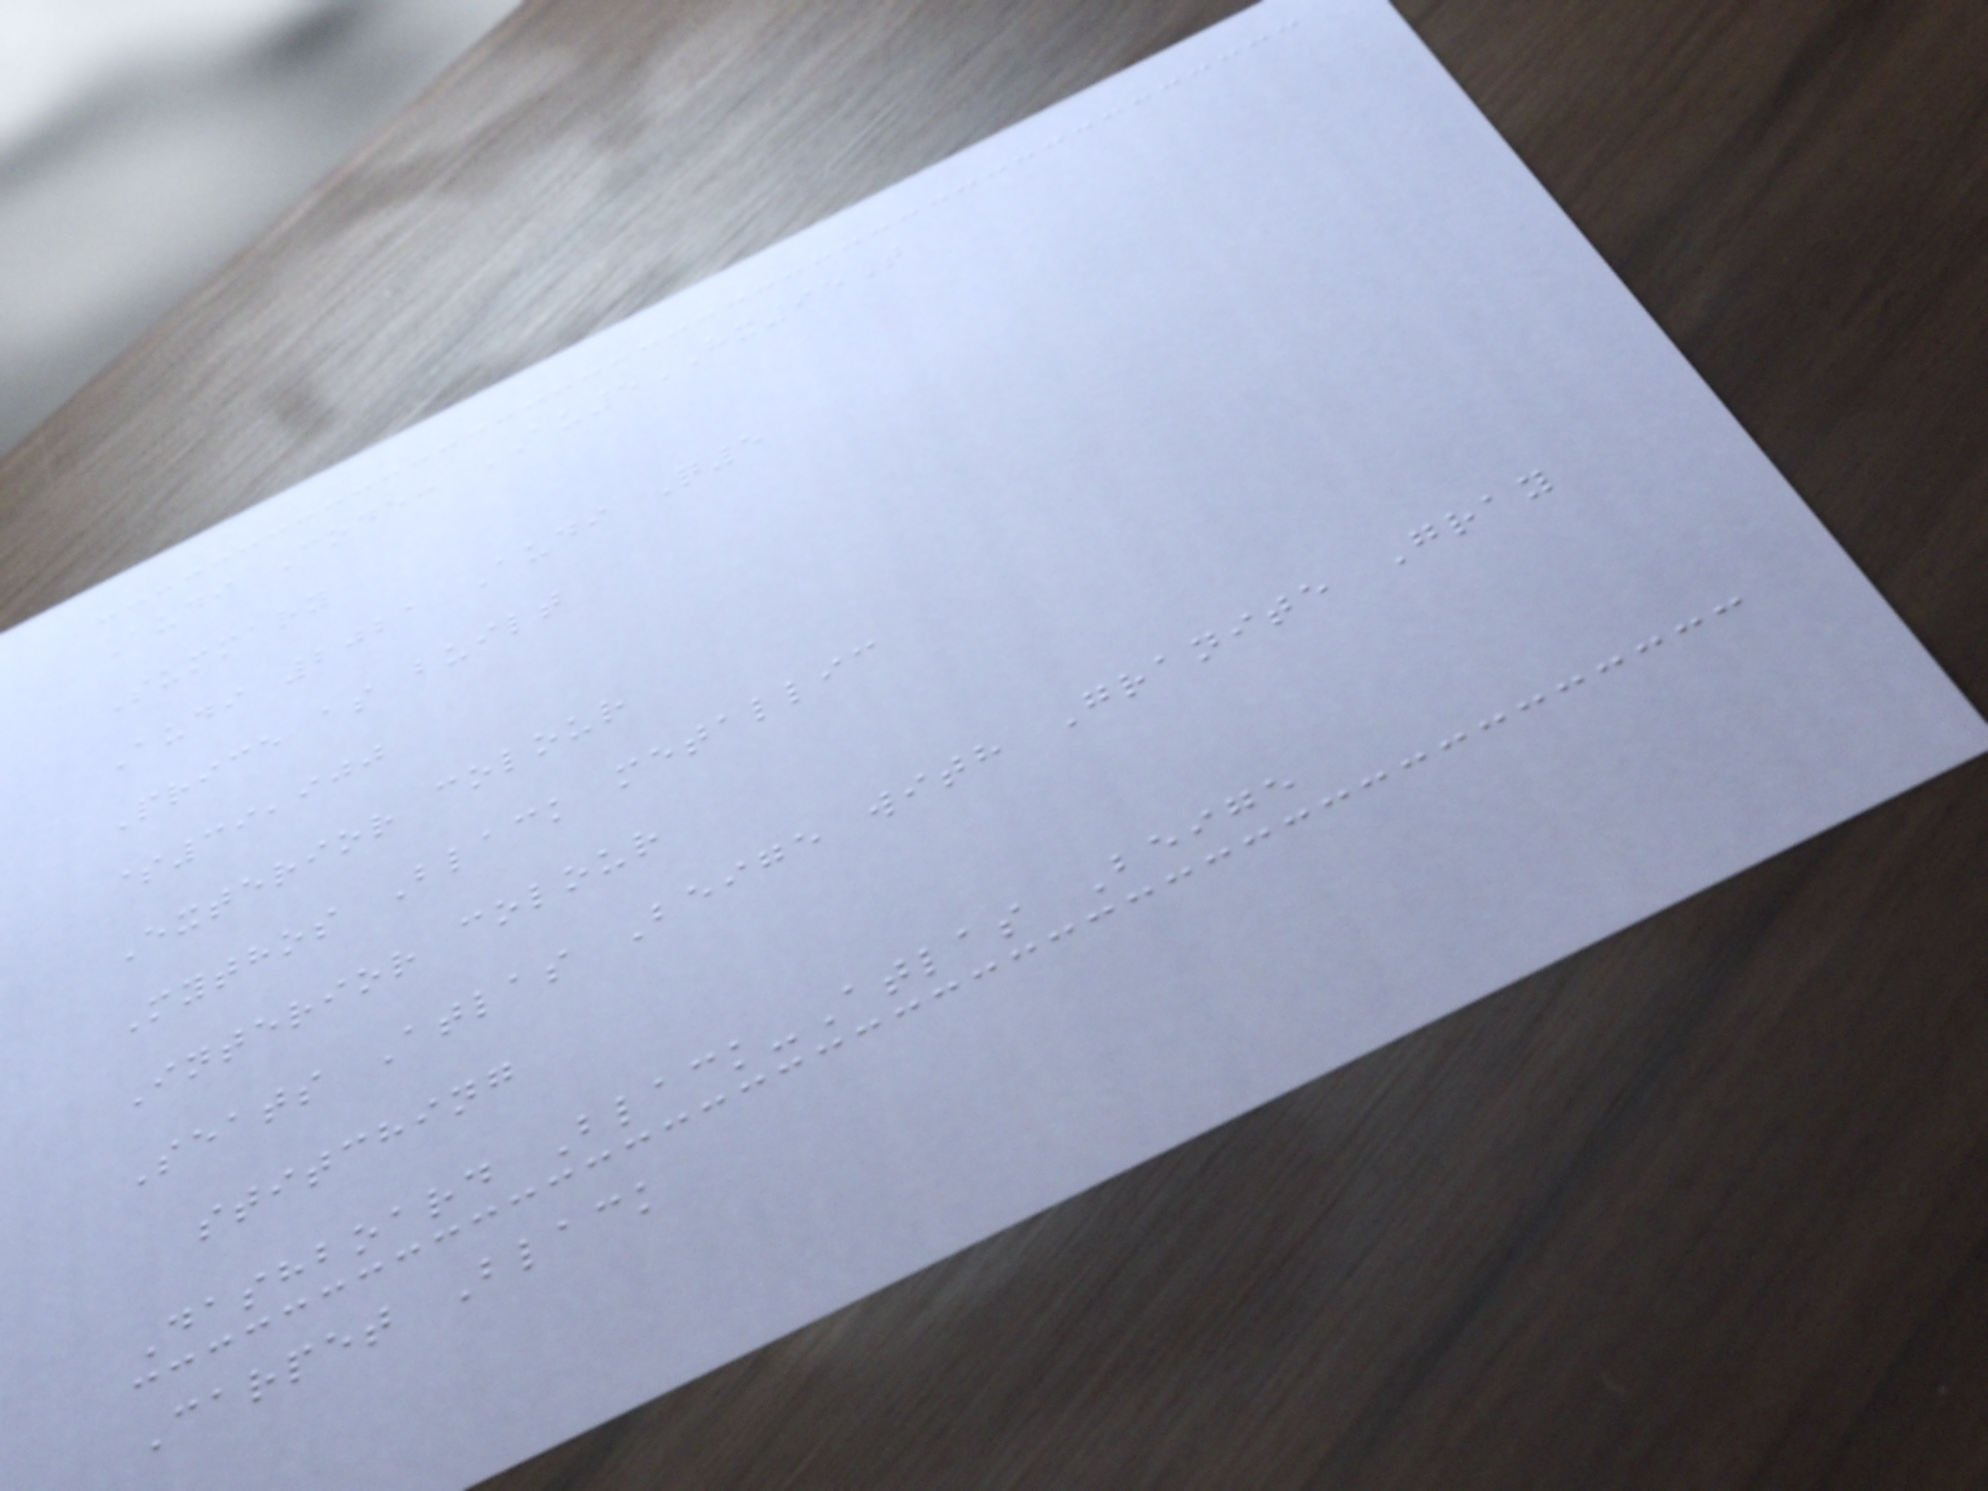Audi Code: AU5HX95T
Summary
Audi 2021 Audi Q5
Price as built
$39,900
Exterior colour
Mythos Black metallic
Interior colour
Seats Atlas Beige with Granite Gray
stitching
Dashboard Black-Atlas Beige
Carpet Black
